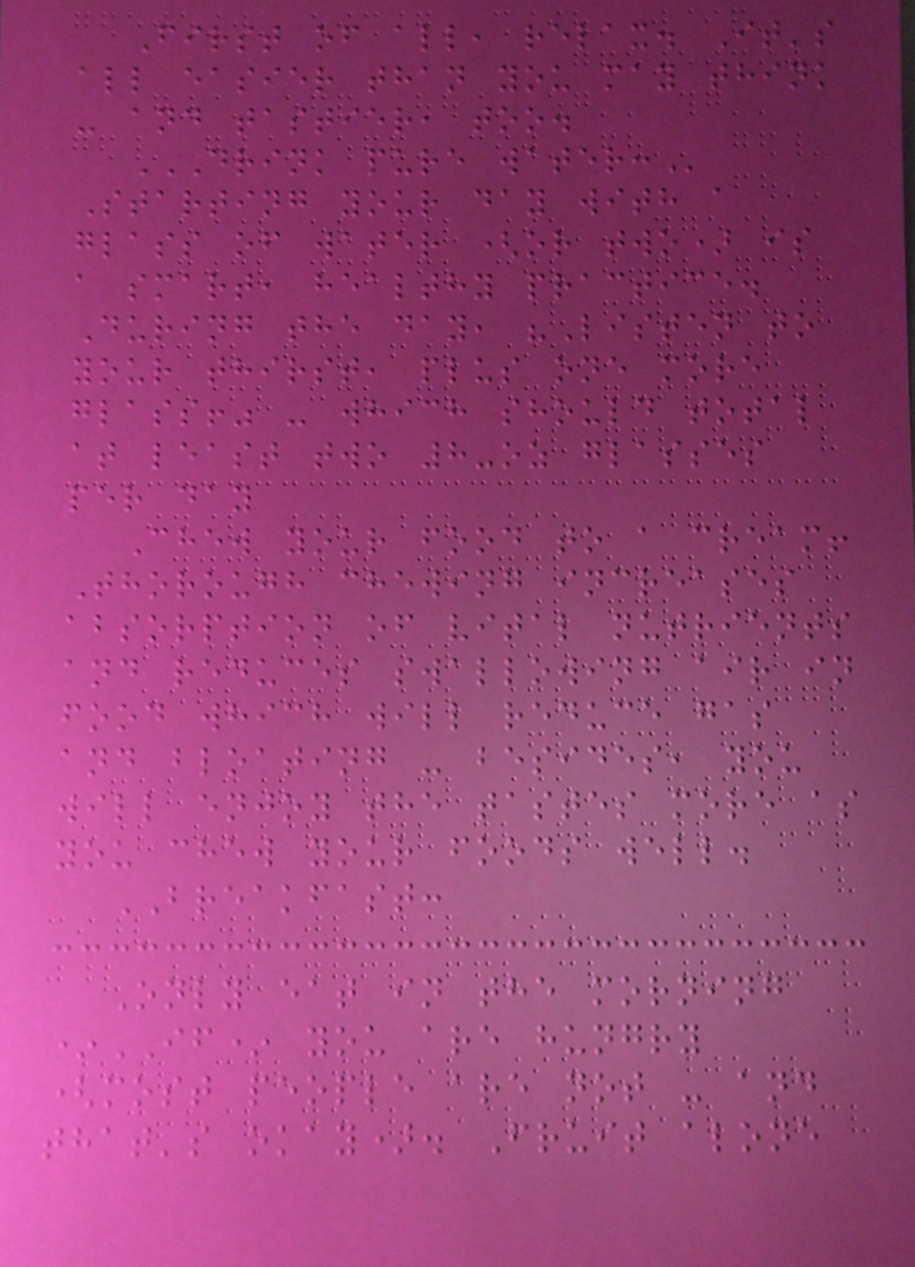First of all, relax. It's
all easier than you may think
- and tastier, too.
DRINK PURE WATER:
Starting your day with a
glass of water (or two) is
a smart, healthy practice.
During the day, "Listen to
your thirst, plus one more
glass!" - which should total
at least two 8-oz glasses
per day
Chew your food to a cream!
Thorough chewing increases
absorption of vital nutrients
and reduces swallowing air in
food which will reduce gas
and bloating - besides, you
will enjoy the tastes more as
you chew your foods well.
BREAKFAST:
Only eat in the morning
*IF* you are hungry
(most people are not - and
that's okay). Fruit alone
